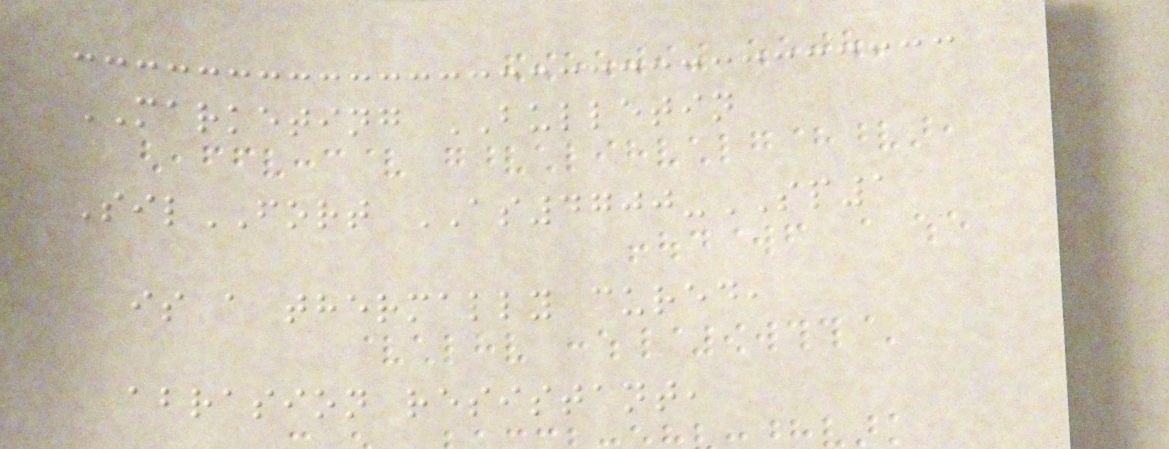MARKETING BULLETIN
SilFORT AS4700-SP1
is a thermally cured,
abrasion resistant,
